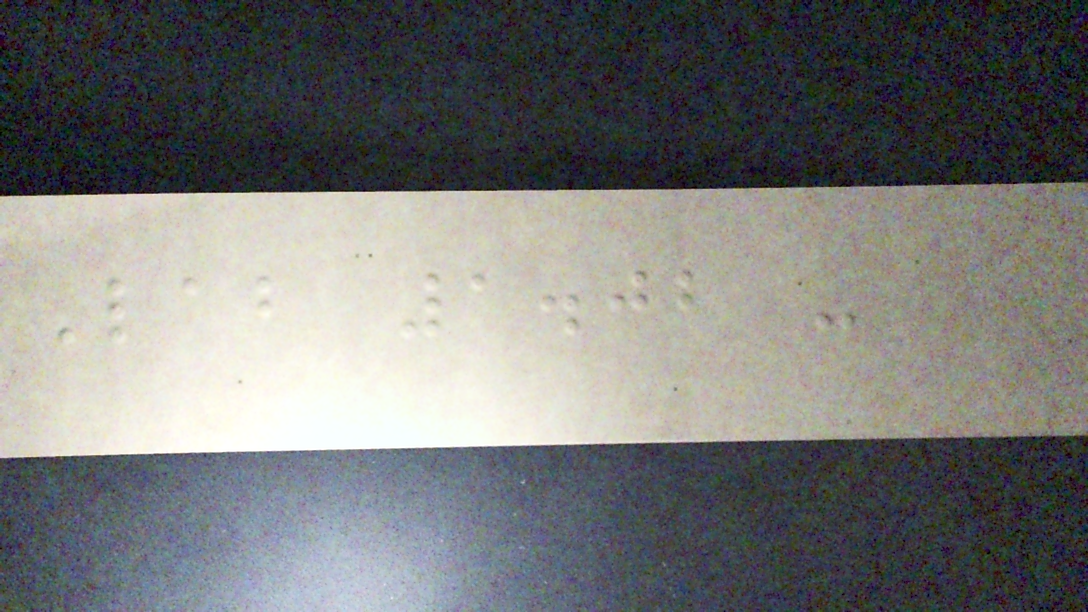Lab 1.02 -
